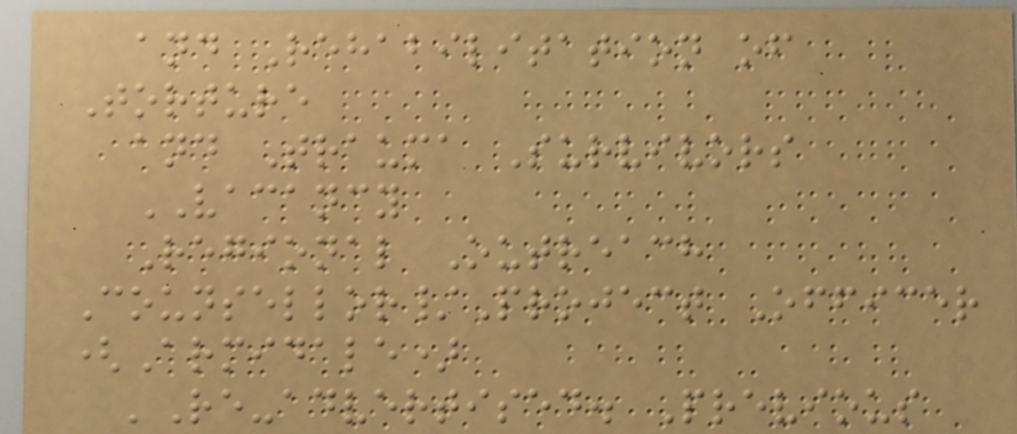and Rehabilitation of
Torture
and Trauma Survivors
VACANCY
Regional Outreach
Counsellor/Project Officer
(Armidale)
'Re-advertised. Previous
